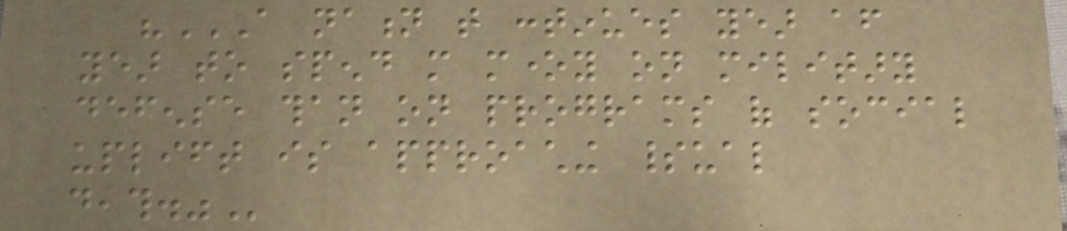"A NATION THAT CONTINUES YEAR AFTER
YEAR TO SPEND MORE MONEY ON MILITARY
DEFENSE THAN ON PROGRAMS OF SOCIAL
UPLIFT IS APPROACHING SPIRITUAL
DEATH."
